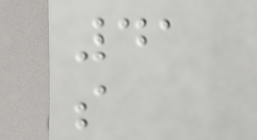41
s
